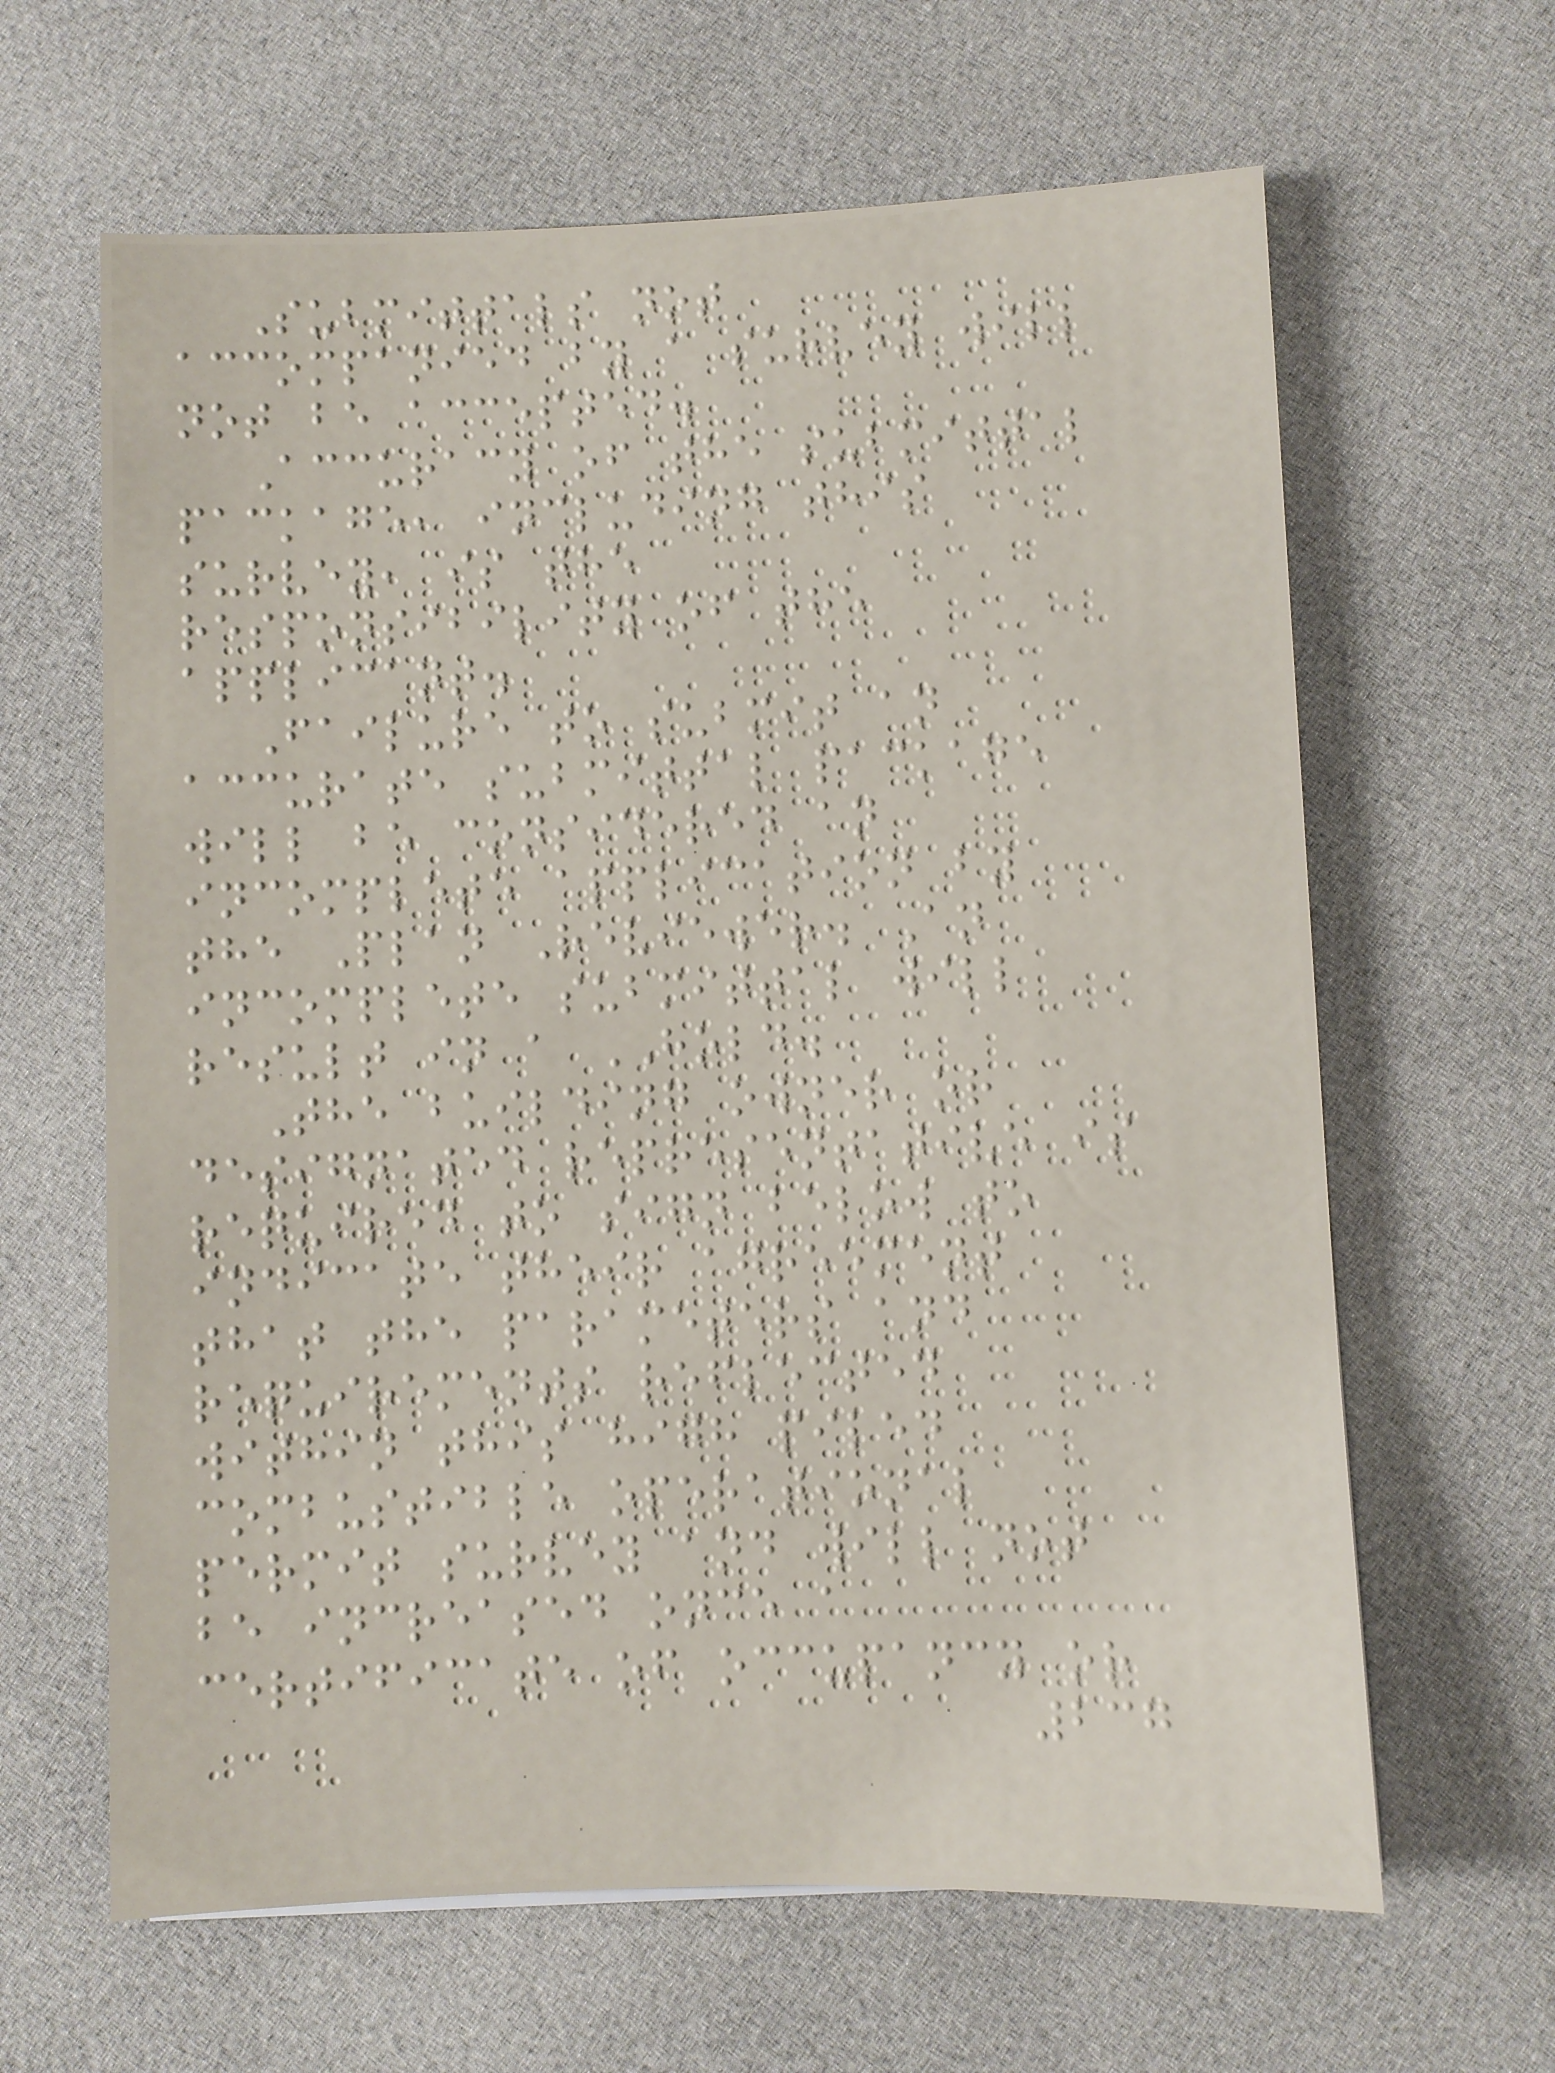Submittals not
accompanied by a survey will
not be accepted.
Accuracy of the submittal
package, including this
survey, is the
responsibility of the
applicant.
Failure to submit an
accurate submittal package
will be considered an
incomplete application by
the Plan Reviewer. An
incomplete submittal will
result in a HOLD.
The building owner or
designated representative is
required to sign below to
indicate their agreement
that the parameters and
requirements reflected
within this high piled
combustible operational
permit survey and will not
be increased once a
certificate of occupancy or
237
